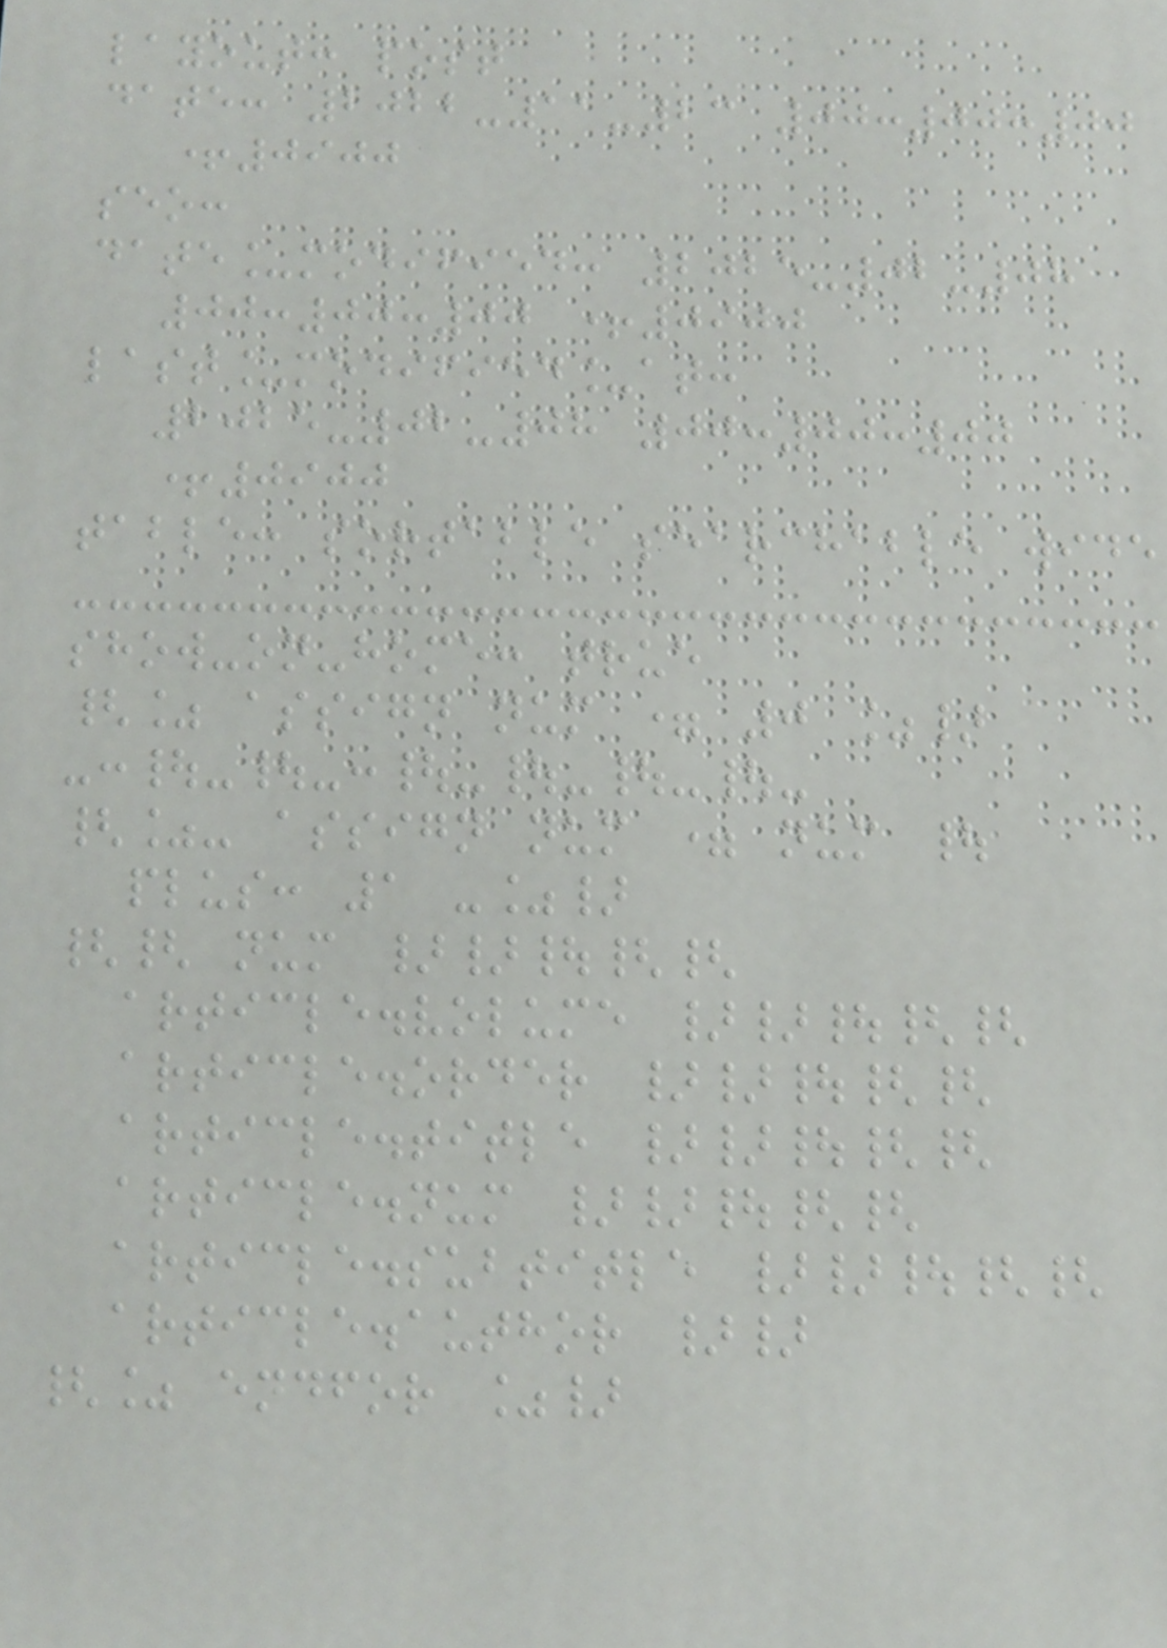layout: post
date: 2022-11-23 00:00:00
+0900
seo:
date_modified: 2025-02-08
00:00:00 +0900
last_modified_at:
2025-02-08 00:00:00
+0900
table: sortable searchable wide
show-on-home: true
{% assign num = 0 %}
-:|-|-:|-|-|-|-
{%- assign num = num |
plus: 1 -%}
{{ num }}|{{
article.volume }}|{{
article.order }}|{{
article.title }}|{{
article.num }}|{{
article.subtitle }}|{{
article.author }}
{% endfor %}
